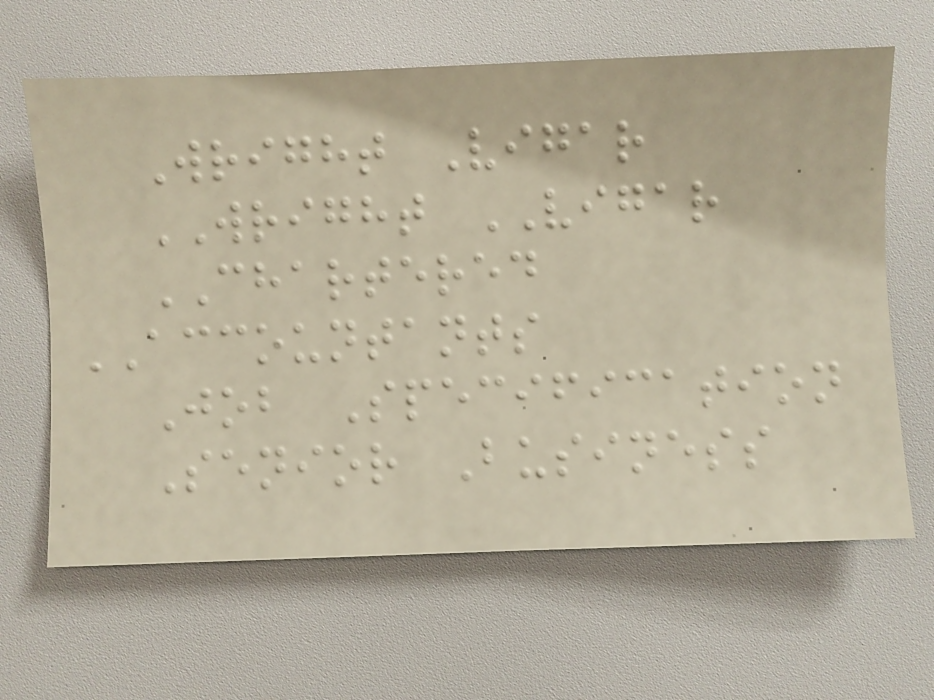Wright Vigar
WRIGHT VIGAR
CHARTERED
ACCOUNTANTS
Job Specification
Senior Business
